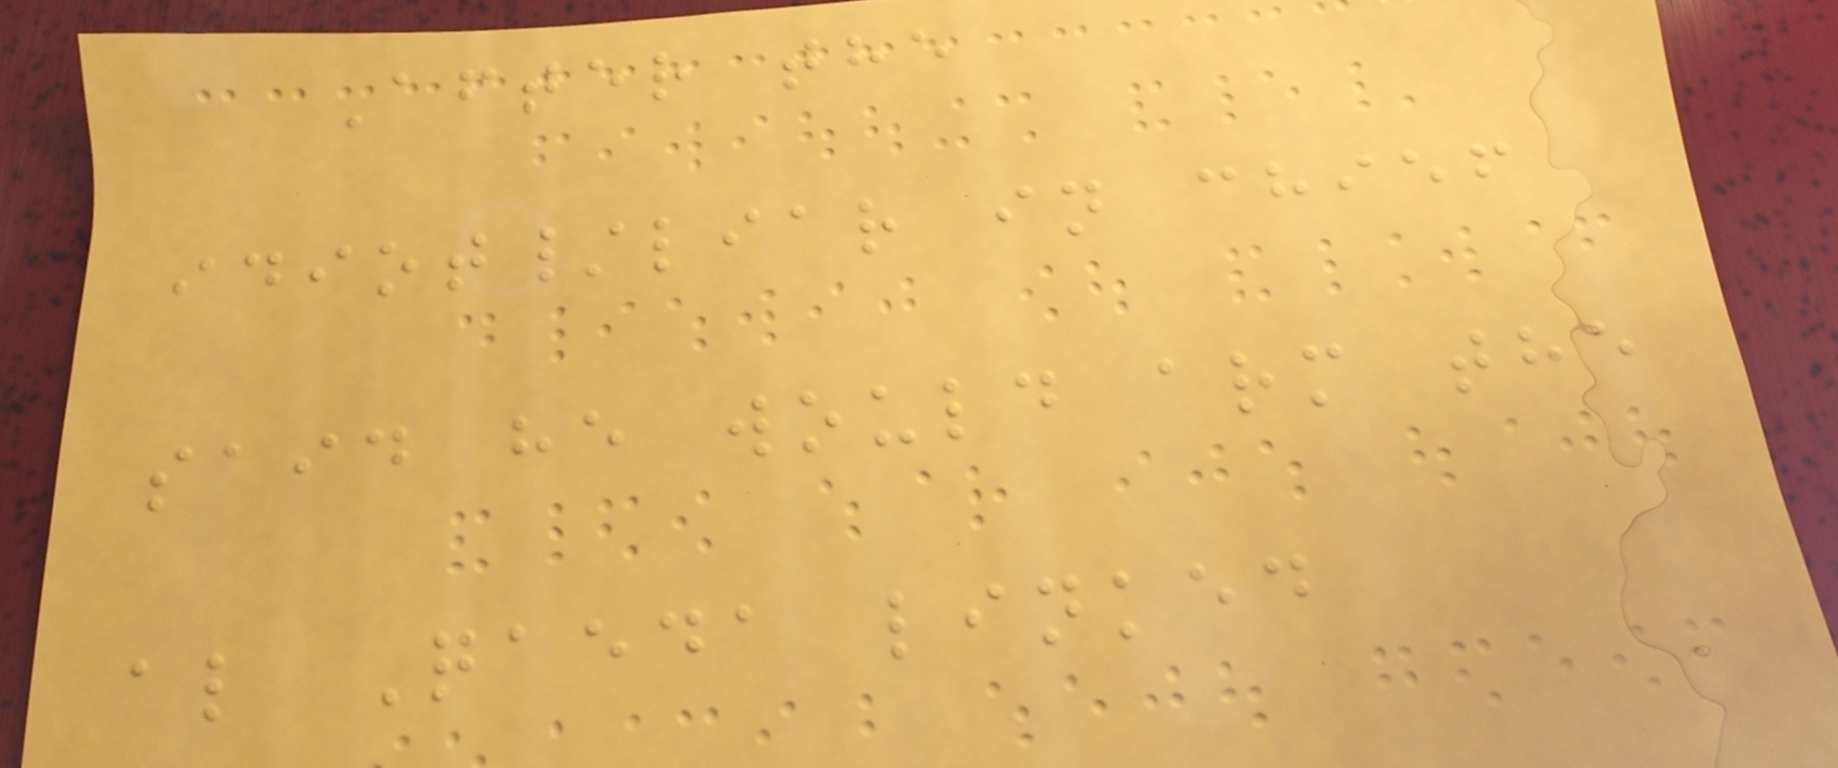After the
idiot/liar in chief
said he would arm the
al Qaeda linked
